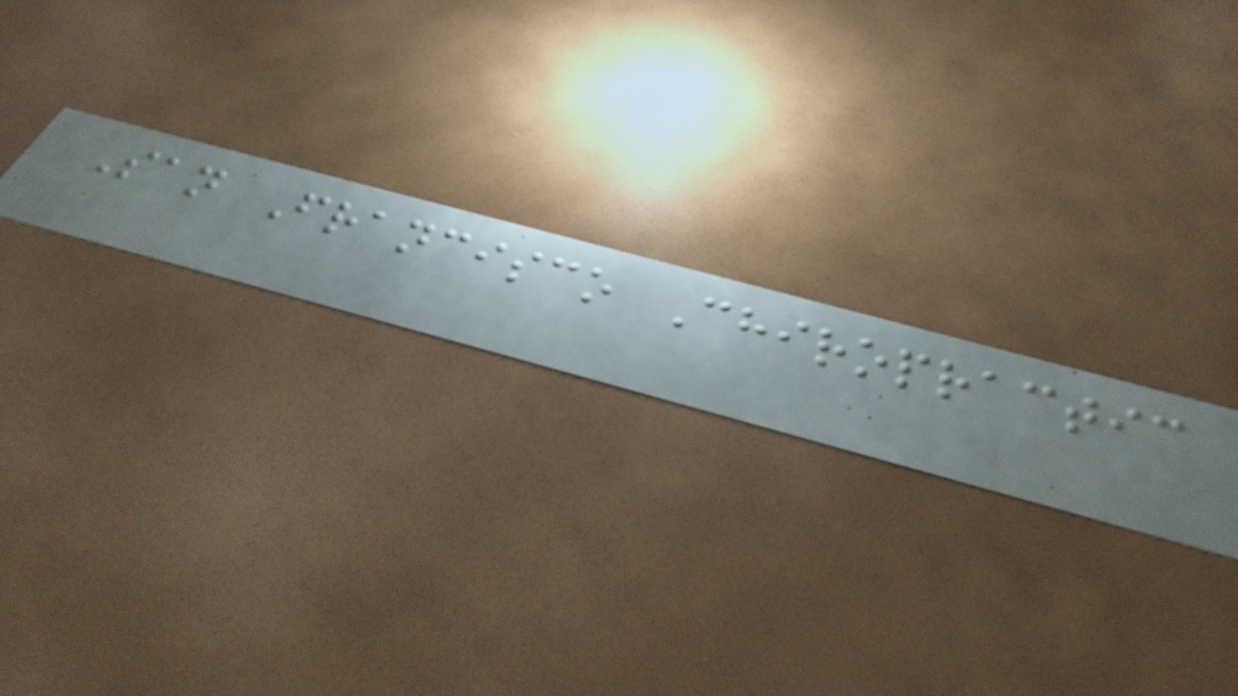San Francisco Chiropractic
